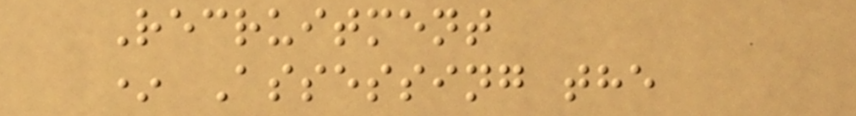Recruitment
* Assessing the
